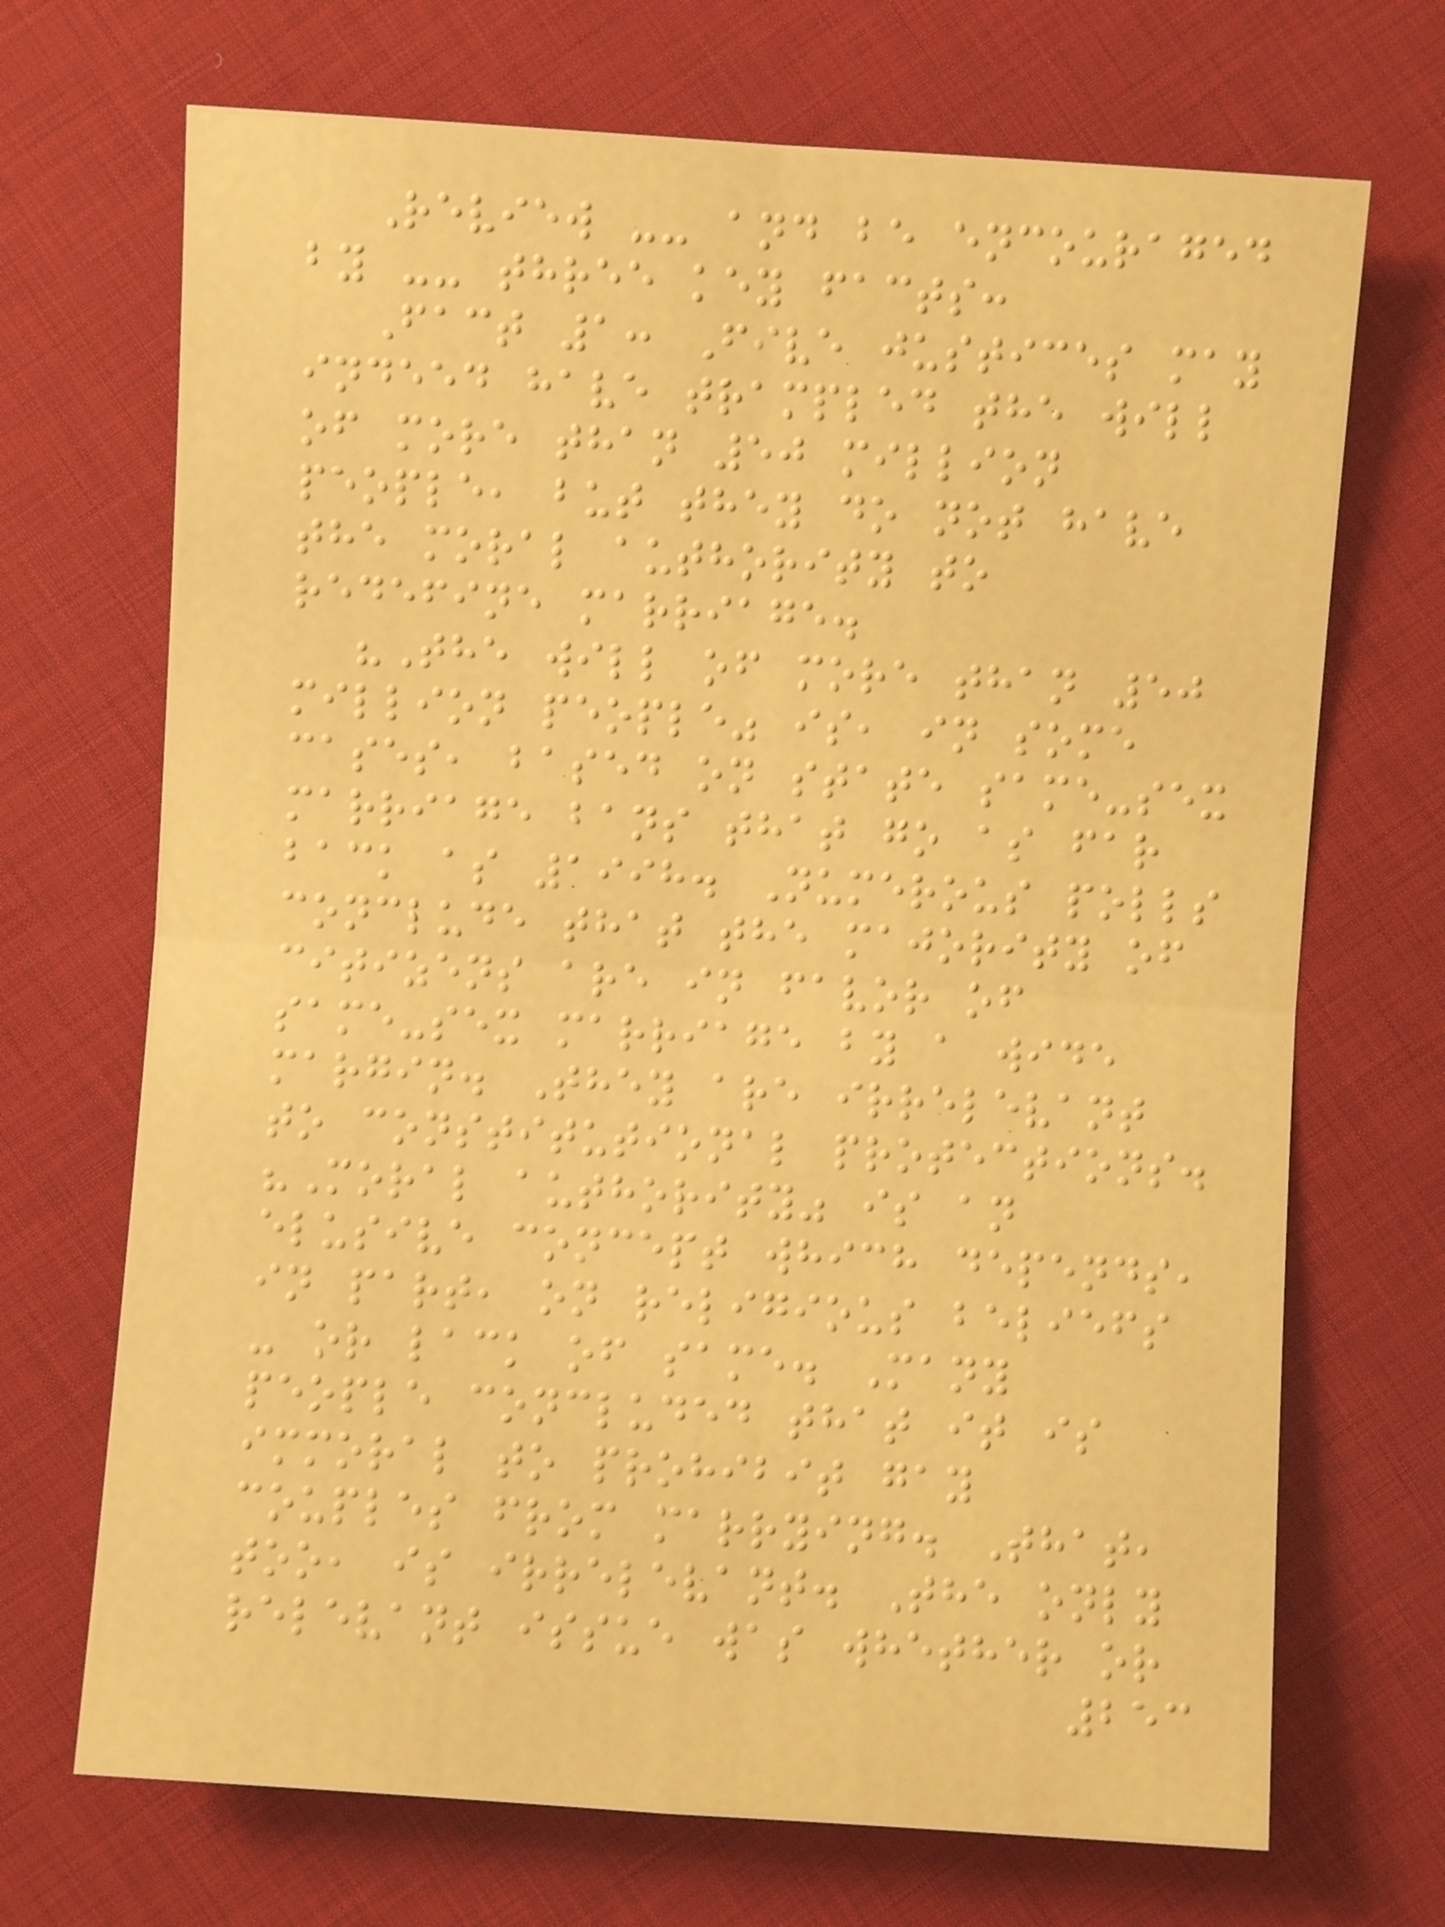Review -- and be encouraged
by -- three key facts:
Fact 1: Five justices may
indeed have trampled the will
of more than 50 million
people, but they do not have
the moral authority to
redefine marriage.
"The will of more than 50
million people" is, in some
cases, based on state same-sex
marriage bans that go as far
back as 1998. Numerous polls
conclude that the majority of
citizens are in favor of
same-sex marriage by a wide
margin. They are irrelevant
to constitutional protections.
"Moral authority" is an
elusive concept which depends,
in part, on religious beliefs
- or lack of same. Many
people concluded that it is
immoral to prohibit gay
couples from marrying. That,
too, is irrelevant. The only
relevant issue was whether or
253
